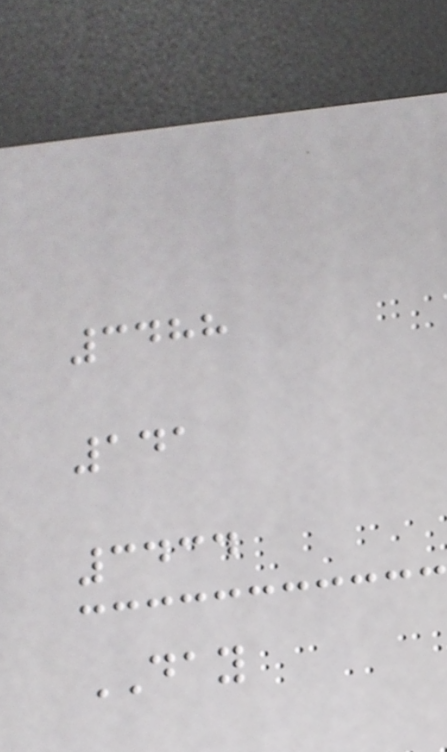3488
141
3434
DAY
